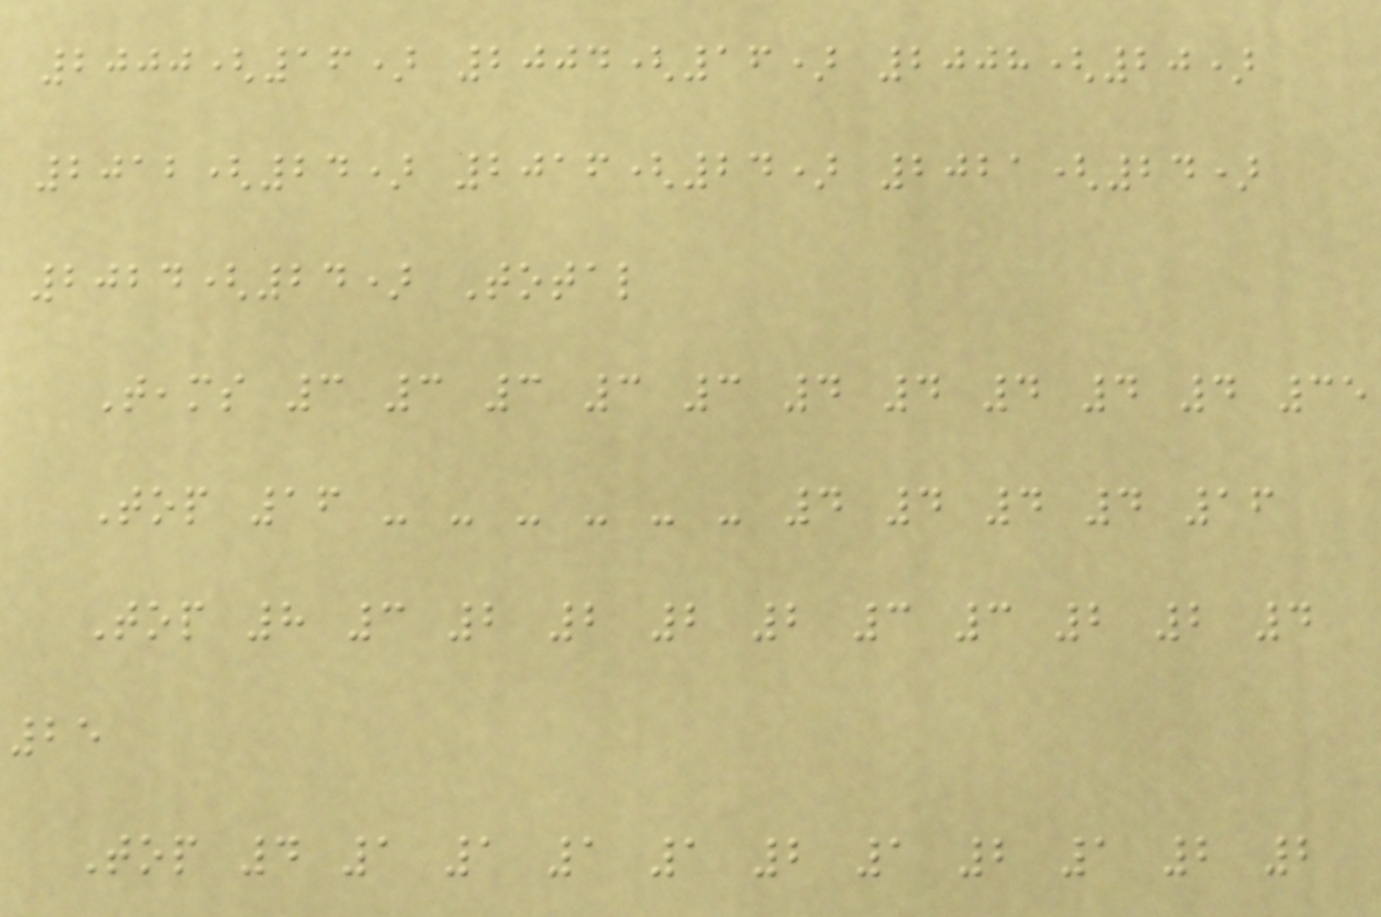2000(16) 2004(16) 2008(20)
2012(24) 2016(24) 2021(24)
2024(24) Total
Teams 3 3 3 3 3 4 4 4 4 4 35
Top 16 - - - - - - 4 4 4 4 16
Top 8 3 2 2 2 2 3 3 2 2 4
25
Top 4 1 1 1 1 2 1 2 1 2 2
